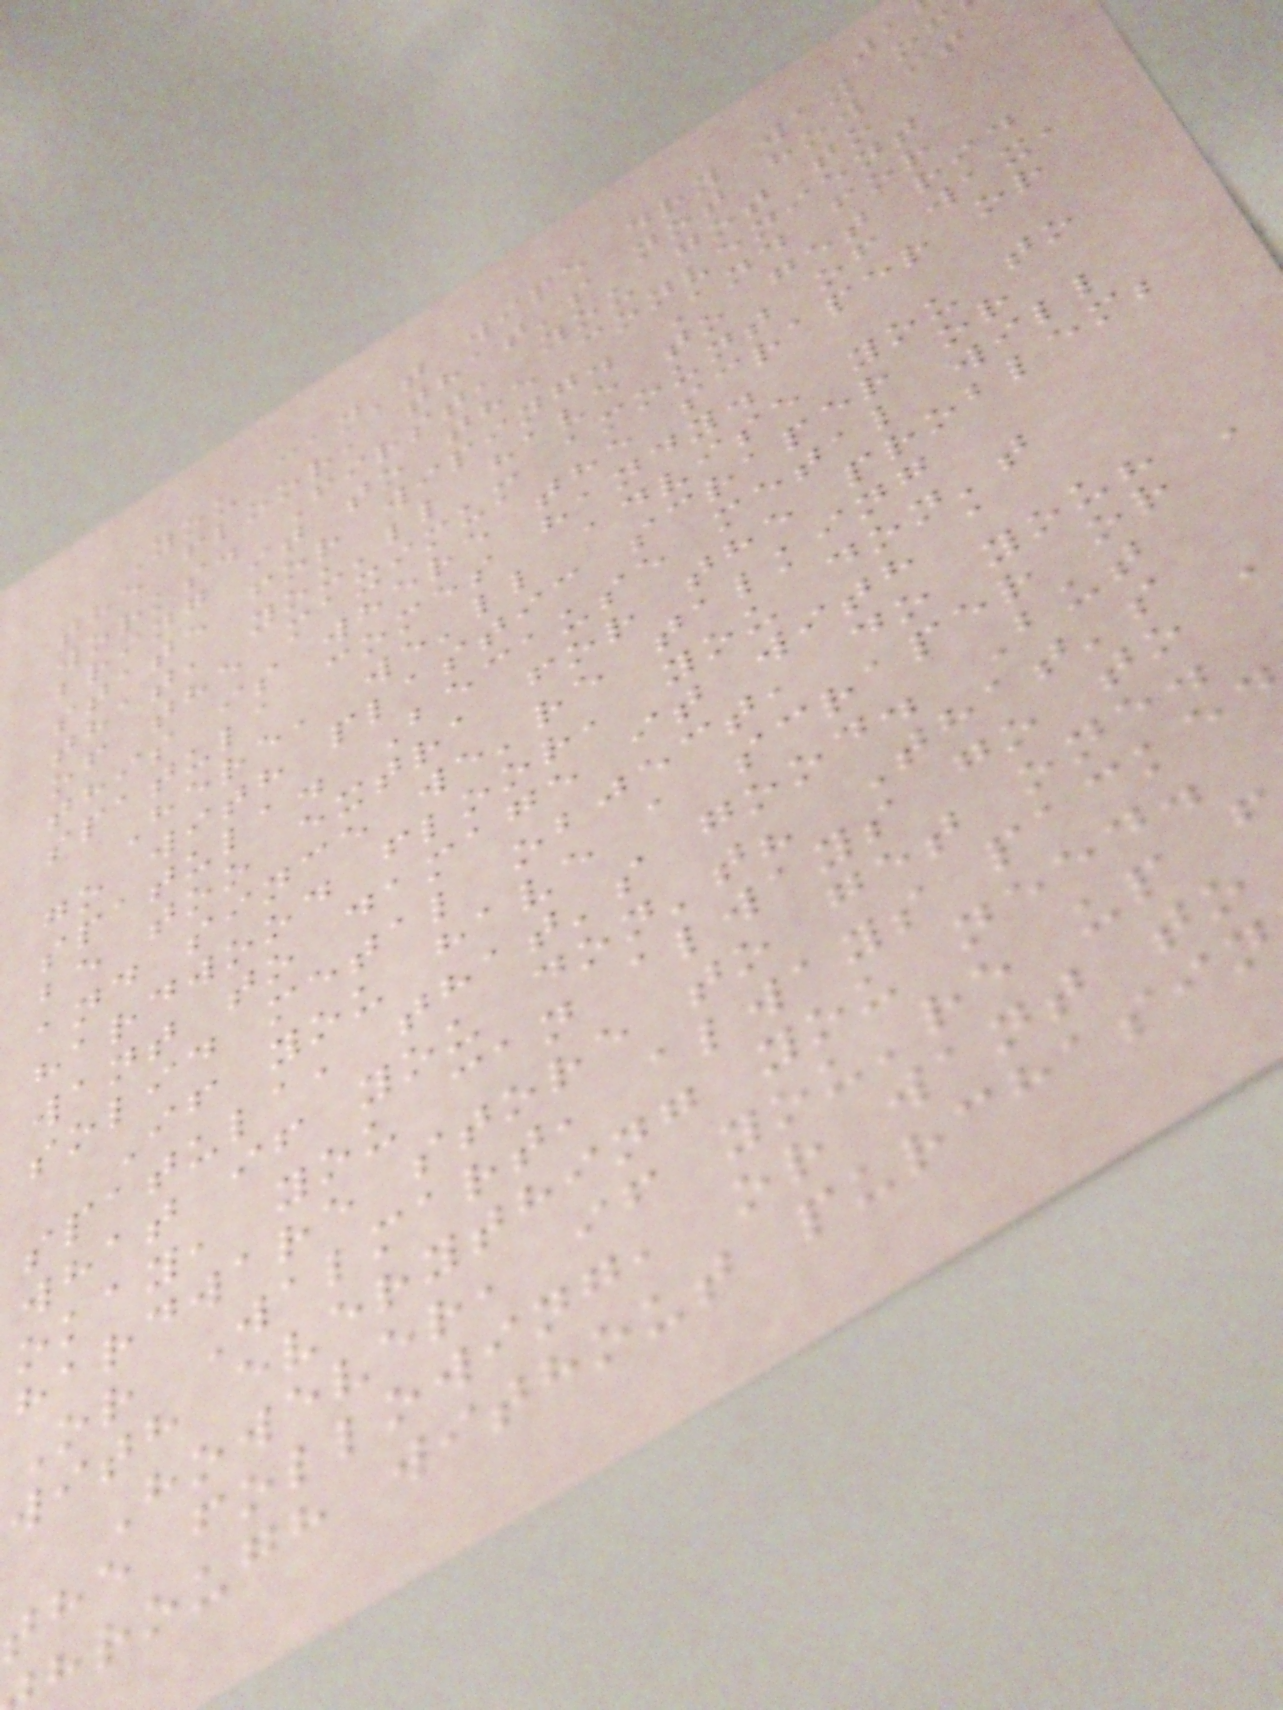You can't wipe dry wax of
the floor, that's not how it
works. First, you got to
bring it to the convenient
state for wiping. And for
that, you'll have to get rid
of the maximum amount of wax,
this is where the scraper or
spatula comes handy.
Here, we'll advise you to
go with plastic scraper or
spatula. Because metal will
be too extra for the problem;
and since we're talking
hardwood floor, you don't
want to damage it with a
solid metal object, do you?
If you have a scraper or a
spatula, that's good. But
what if you don't? That's
okay, you can always go to
hardware store to get one.
Or Walmart, always packed
with everything you need.
However, if you're up f
the following, or want to
hrough without purchasin
